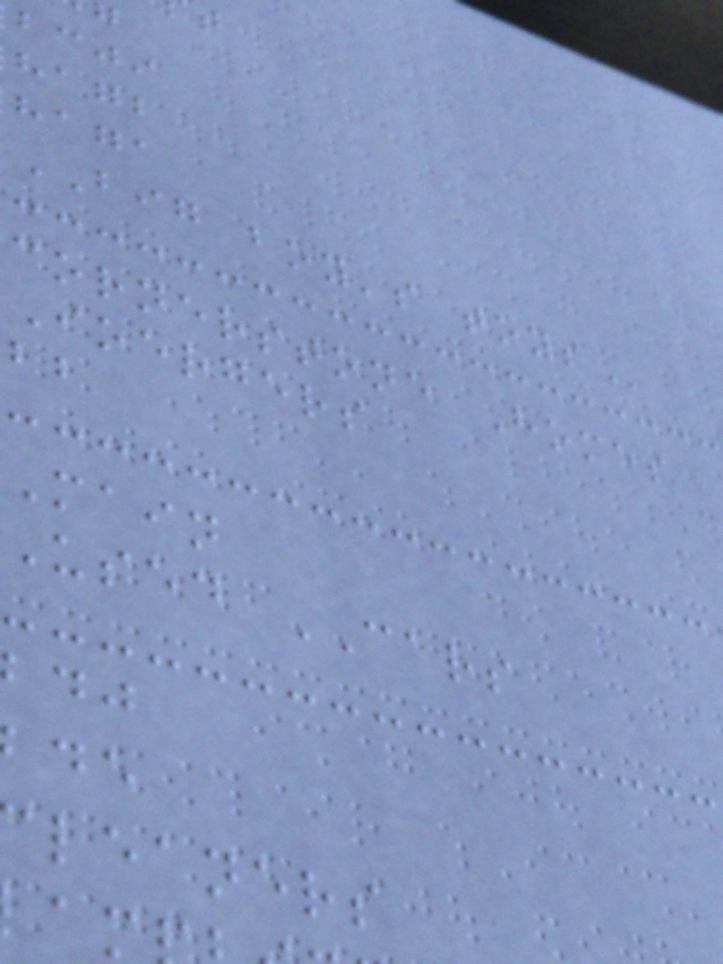bcji
hagb
haga
BIG boy's
cornerstone Homes
ioergers
main
used CARS
leaners
